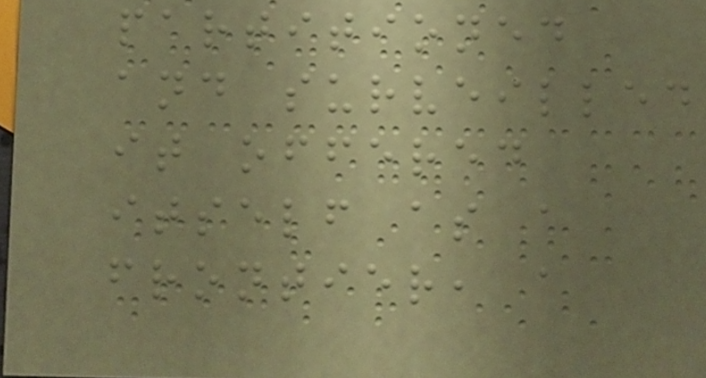partitioned
and surveilled
it offered
itself as a
frontier, a
